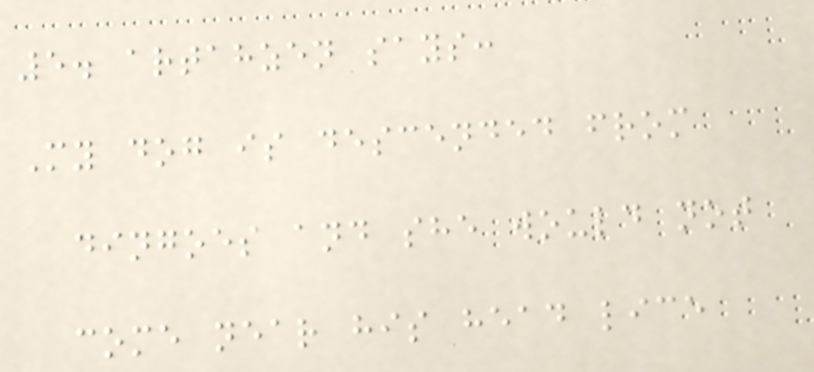5. artahzen says:
My dog is descended from
dingoes and she would not
come near his head lice
